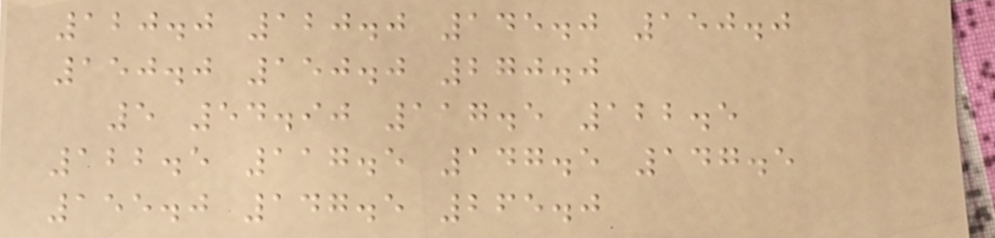120.0 120.0 145.0 150.0
150.0 150.0 270.0
5 54.90 117.5 122.5
122.5 117.5 147.5 147.5
155.0 147.5 265.0
